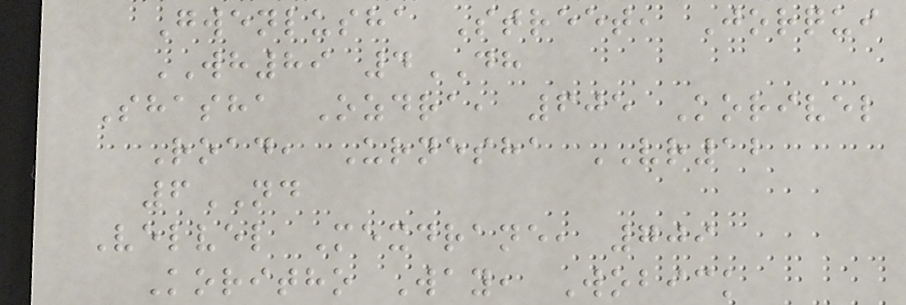Gwenlusha Street, Jorqui
WH89 4DH
Shasha Ozdra, 605 Korivel
Road, Urnesha VR12
6ND
Velvel Mexdrane, 709
Koritho Way, Wobick
